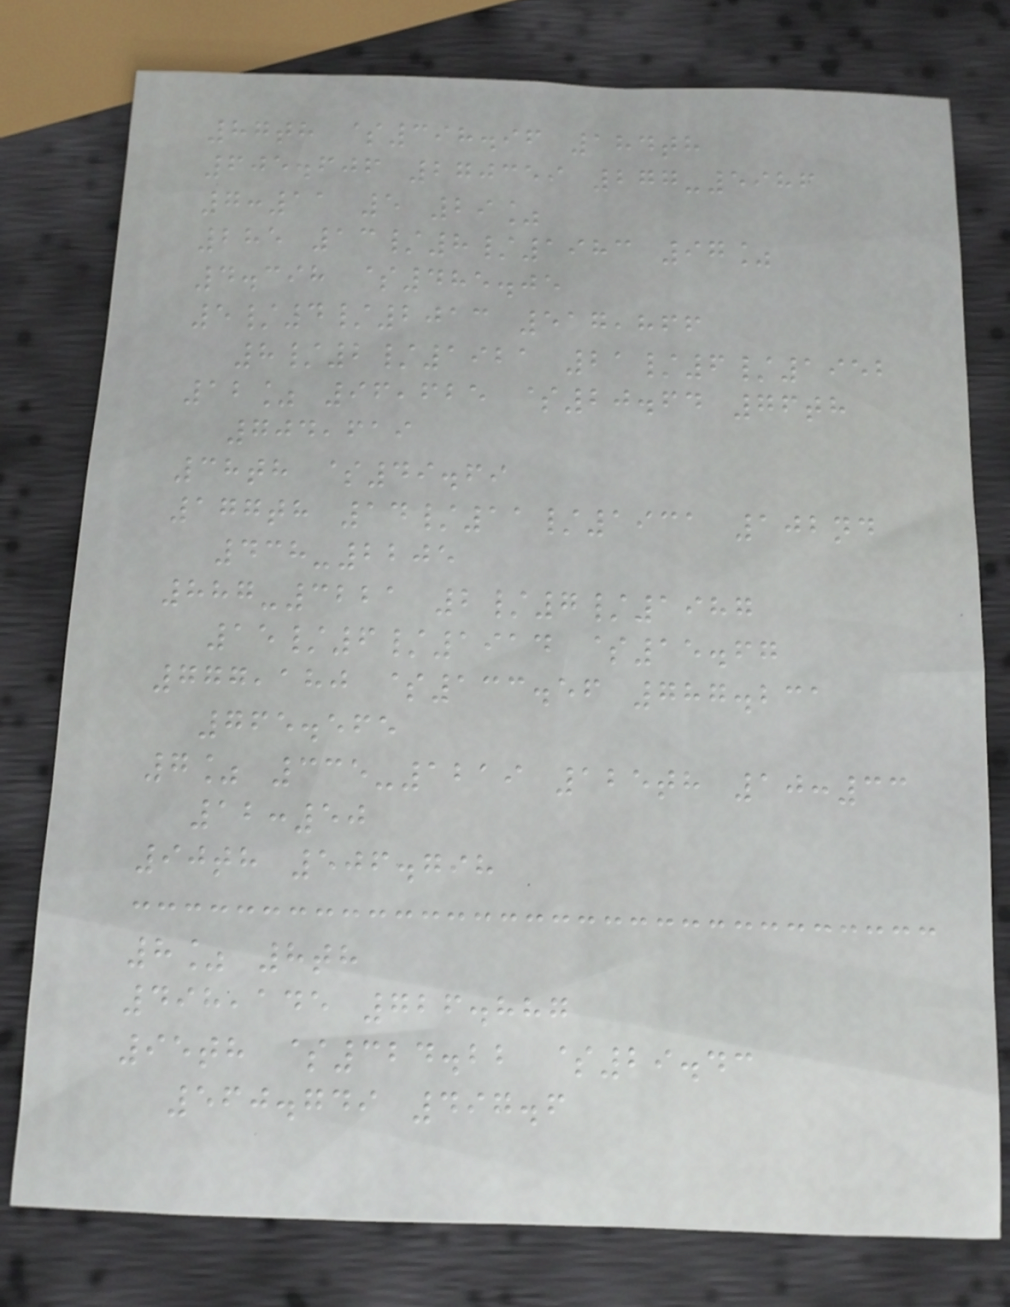87th $398.96 184th
605.606 270359 277-5986
7:11 5 29%
285 13/8/1983 97%
4.398 $485.05
5/4/2013 517,866
8/2/1921 21/6/1952
12% 96,625 $20.64 76th
704,619
38th $49.69
177th 14/11/1931 102nd
438-2205
887-3221 2/7/1987
15/6/1914 $15.67
777,180 $133.56 787.231
765.565
7% 335-1219 125th 10:33
12:50
90th 506.798
8% 8th
498,145 726.887
95th $324.22 $29.43
560.749 497.6
